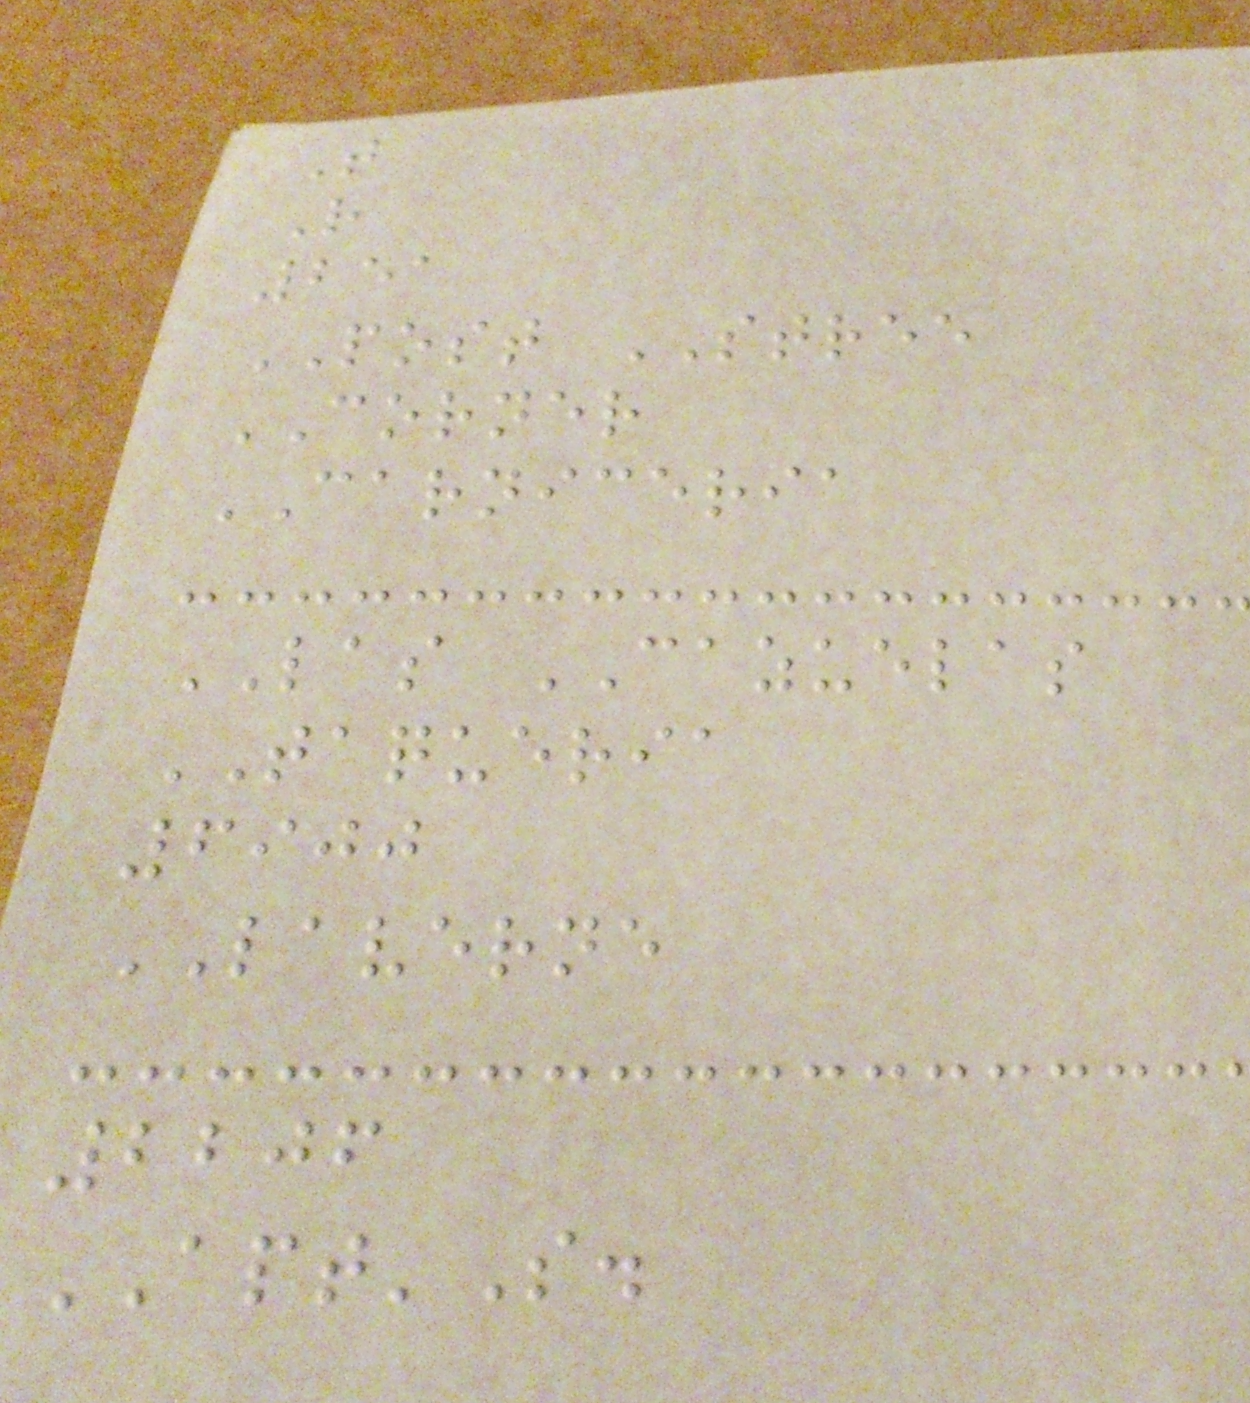T
R
251
POST STREE
CORNER
CARNICERIA
LAS CAZUELAS
TAQUERIA
6900
LAVERNE
2206
APT'S.
